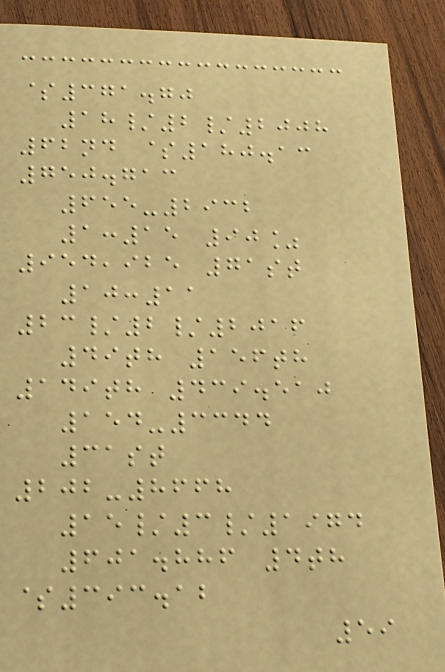$371.70
18/2/2008
62nd $180.13
750.713
655-2932
1:15 90%
954,925 71st
10:11
23/2/2016
49th 156th
149th 439.510
154-3344
31st
202-8668
15/3/1974
601.886 4th
$393.12
59
